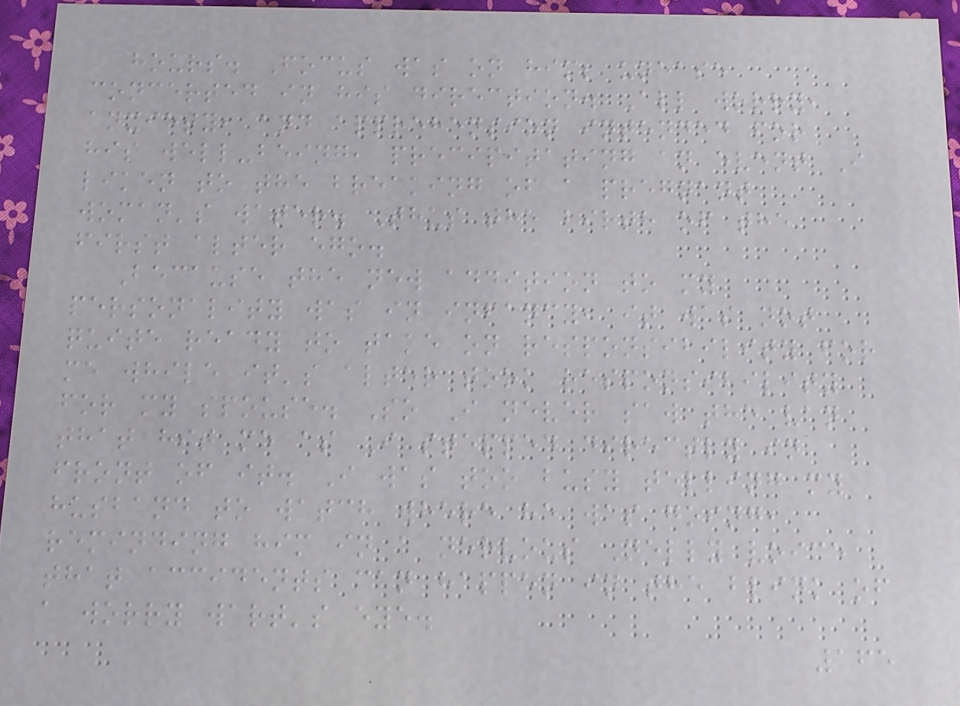hours. Focus was on him; unease
concerted in his direction. All worry,
anxiety, and apprehension intended for
his well-being, precipitating an event I
liken to the breaking of a pregnant
woman's water. Thus the birth of the
first alter ego.
Because the new addition to my
personality was in infancy, it was not
quite ready to take on responsibility for
me while it's alter took responsibility
for my spouse. So I never saw the van
that hit me as I stepped directly in
front of it. I was too busy telling my
husband to watch where he was going,
reminding him in a nervous Nelly voice
that accidents can happen in the blink of
a worry wart's eye.
165
